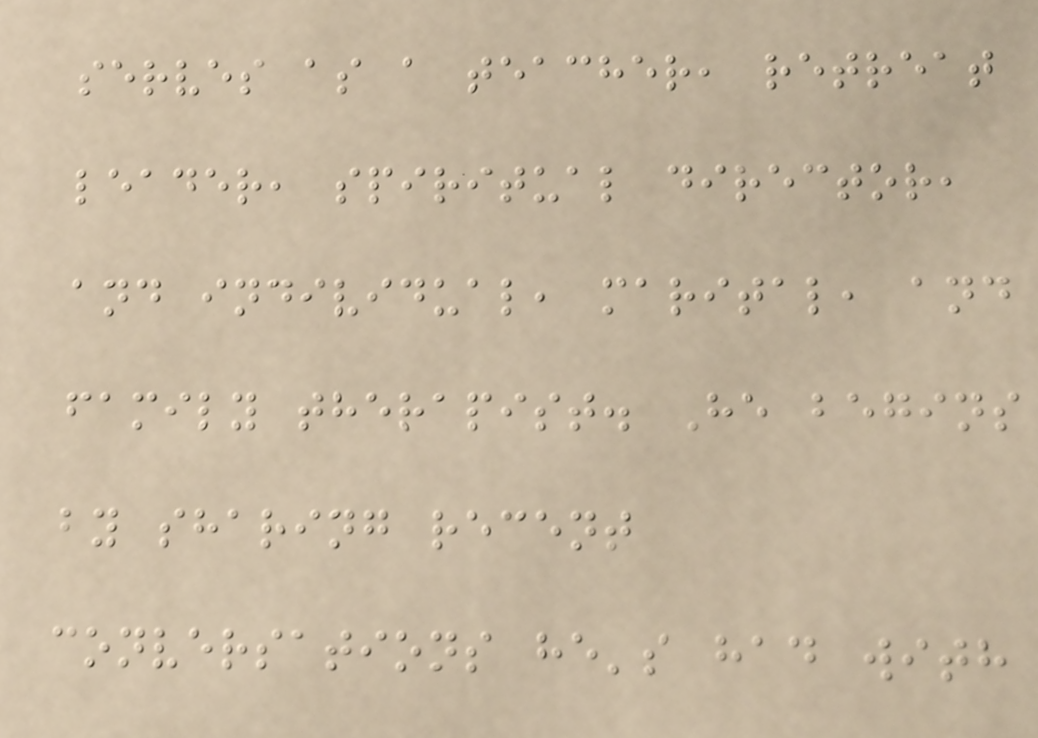serves as a teacher, retreat
leader, spiritual director,
and individual, marital, and
family therapist. He begins
by sharing recent
conversations he's had with
